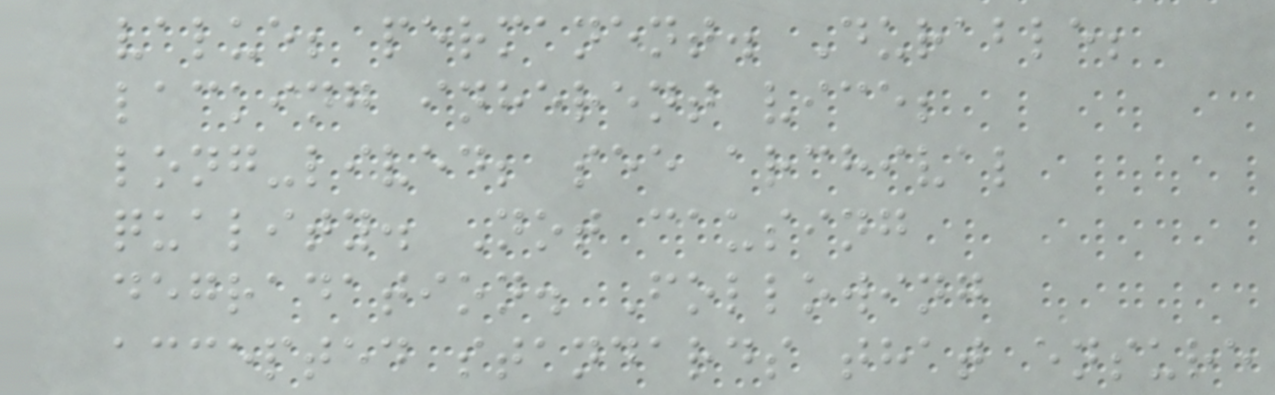value; permanent. Durable;
lacking inherent vice;
long-lived; see archival
quality. Not causing
degradation. Following
accepted standards that ensure
